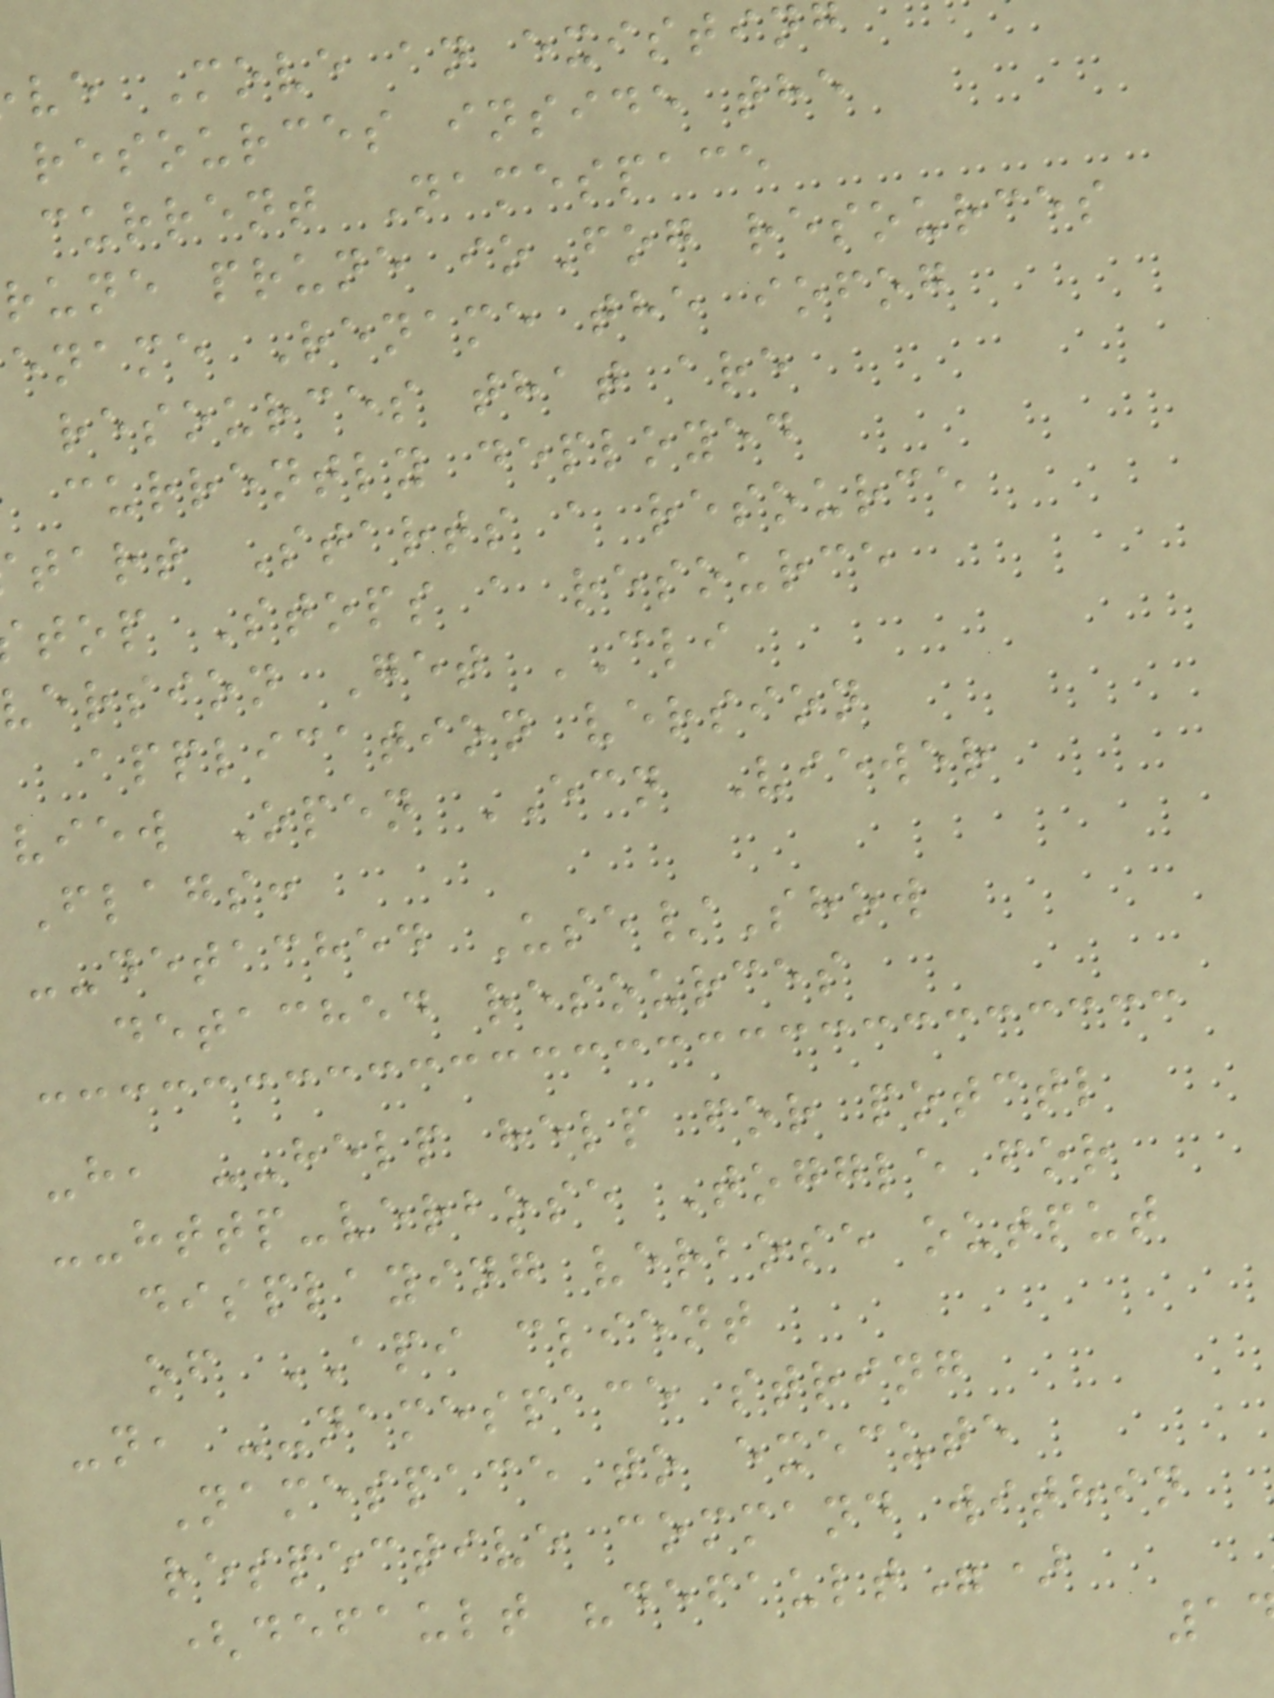ve Move an existin
resources inside the
current Namespace
rune prune ioFog resources
ename Rename the iofog
resources that are
currently deployed
tart Starts a resource
top Stops a resource
version Get CLI
application version
view Open ECN Viewer
Flags:
--detached Use/Show
detached resources
-h, --help help for potctl
--http-verbose Toggle for
displaying verbose output
of API client
-n, --namespace string
Namespace to execute
respective command within
(default "default")
